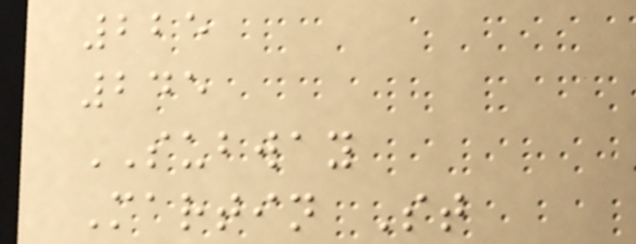225
245
SUBWAY
Martin St
